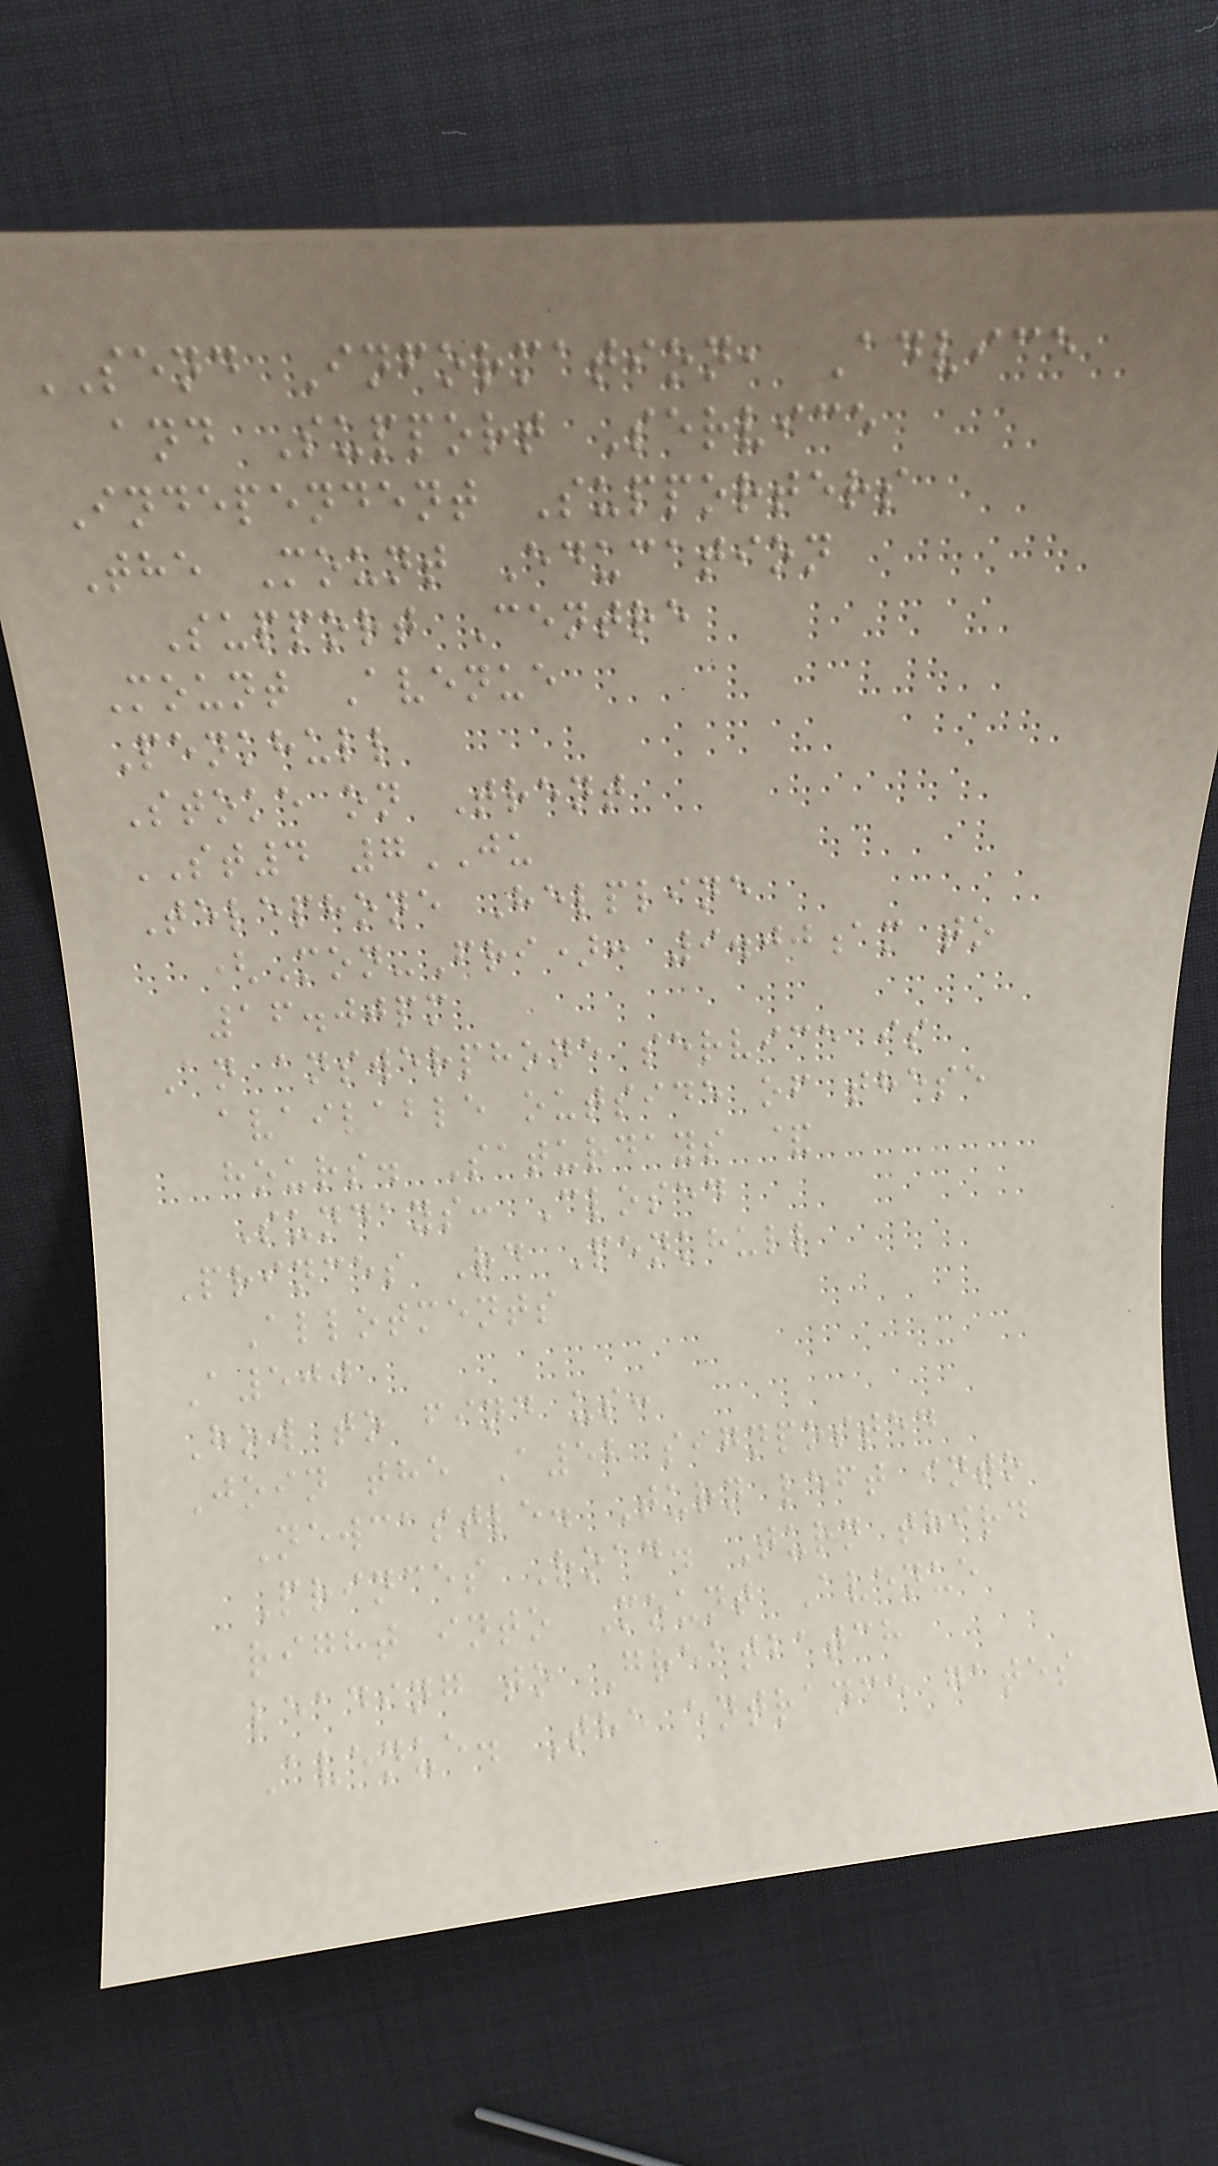SEND Information, Advice
and Support Service
Independent Supporters
The Mount Education
Support Centre
Mount Avenue
Penkhull
Stoke on Trent
ST4 7JU
Telephone Helpline
(Mon-Fri): 9.00am to
16.00pm
An answerphone service is
available outside of these
hours. Saturdays &
Sundays: Closed
Princes Rd Penkhull
Allotments
A500
How to find us:
Join the A52 signposted
Newcastle. Turn left into
Princes Road. Turn third
right into Mount Avenue
leading to Greatbatch
Avenue. The entrance gates
